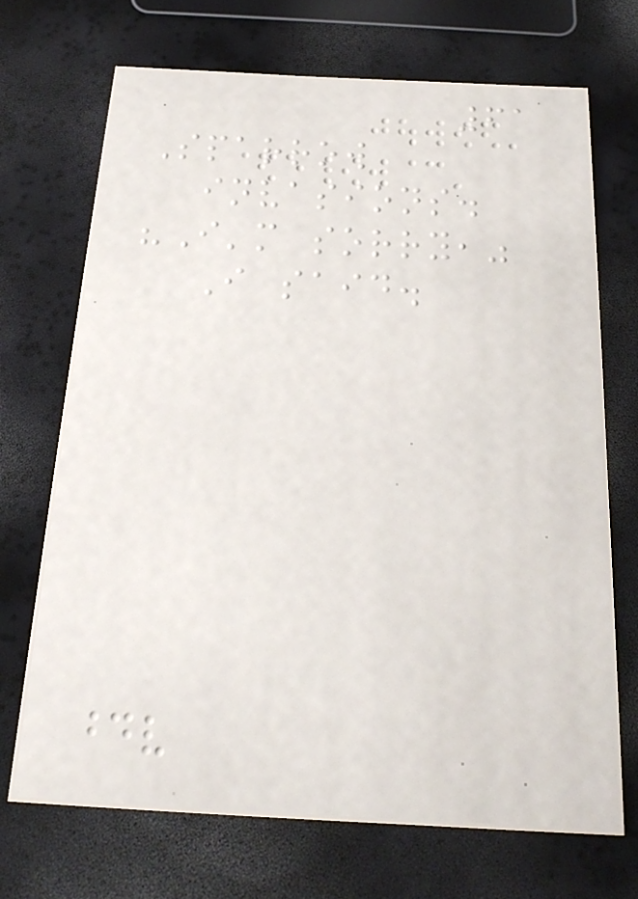61
Sparrow
invasions.
"I'm sorry,"
I said.
